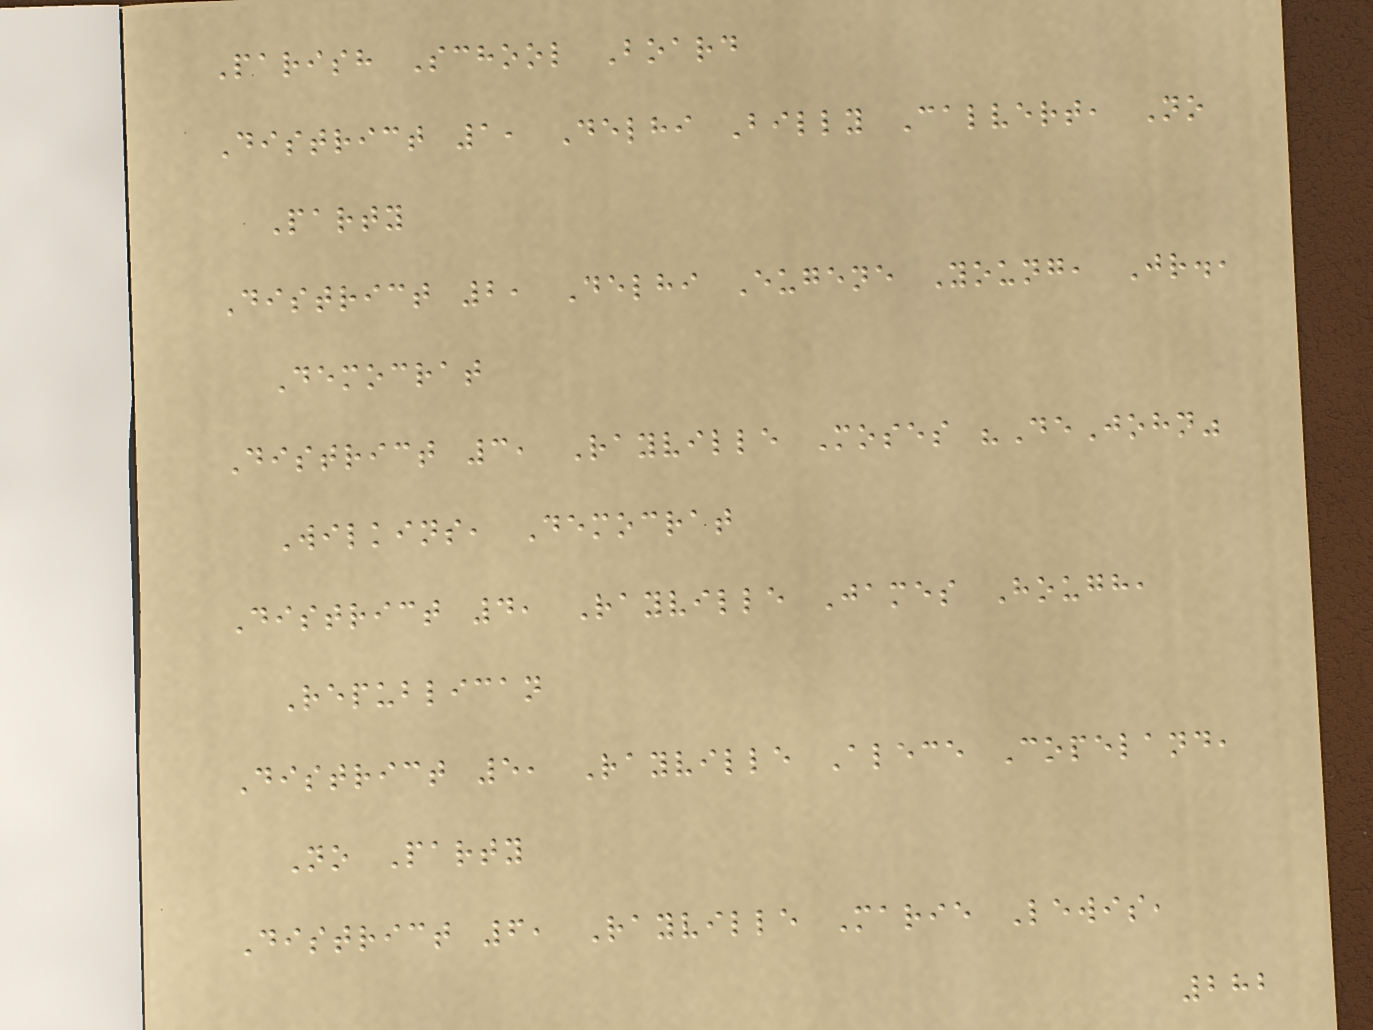Parish School Board
District 1, Delhi Billy Calvert, No
Party
District 2, Delhi Eugene Young, Jr.,
Democrat
District 3, Rayville Moses "DeJohn"
Wilkins, Democrat
District 4, Rayville James Hough,
Republican
District 5, Rayville Alece Copeland,
No Party
District 6, Rayville Marie Lewis,
282
